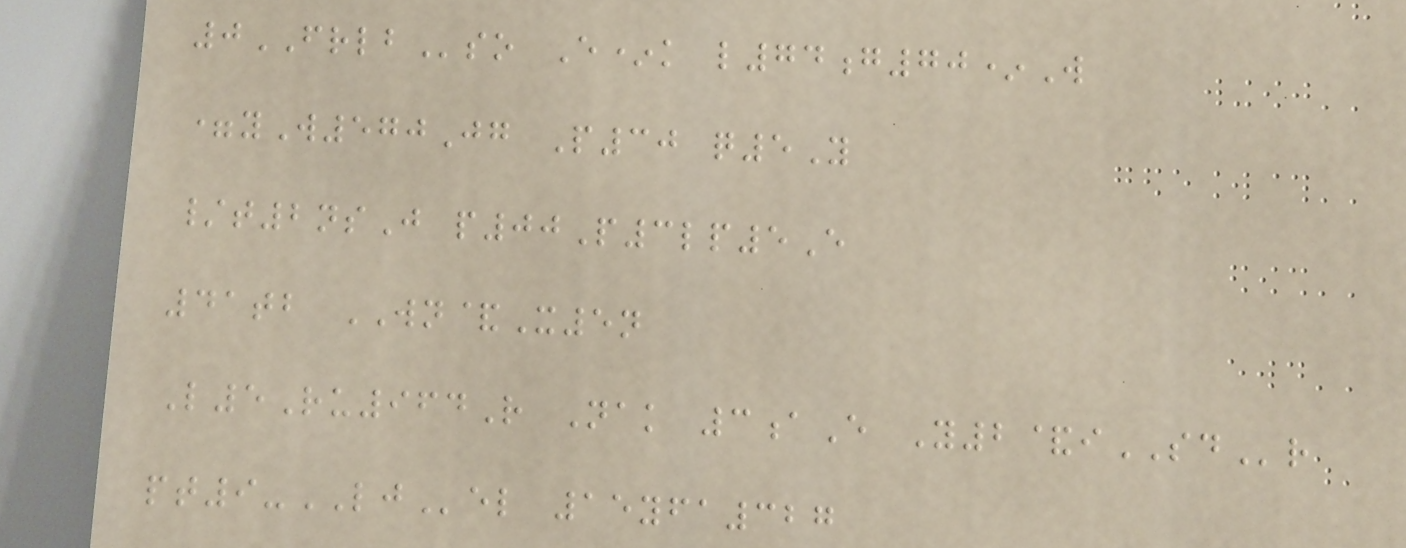0FRLBso E*k l74g70*W
=yW570Jg P30 q5Y
/t2nsJ p00P3lp5E
41tb WN&X5n
L5Ru964R Nak 3aE Y2&iSDr
pt9-LJel 15yfa327
